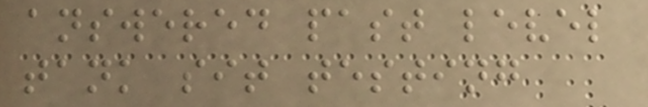answered past level
tank sit testing
